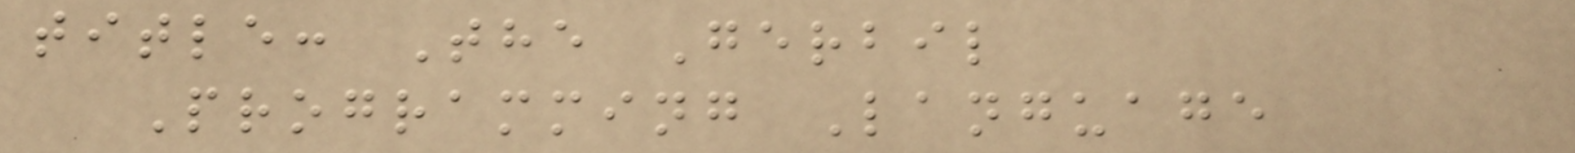title: The Gerbil
Programming Language
